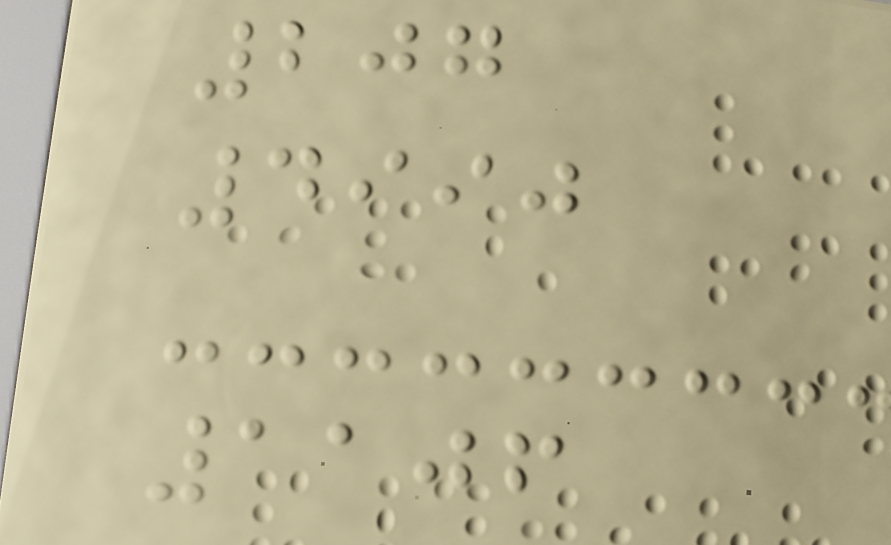207
4990
1106
